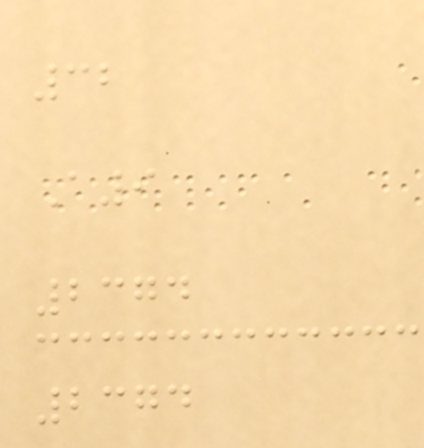32
A9
2374
2374
